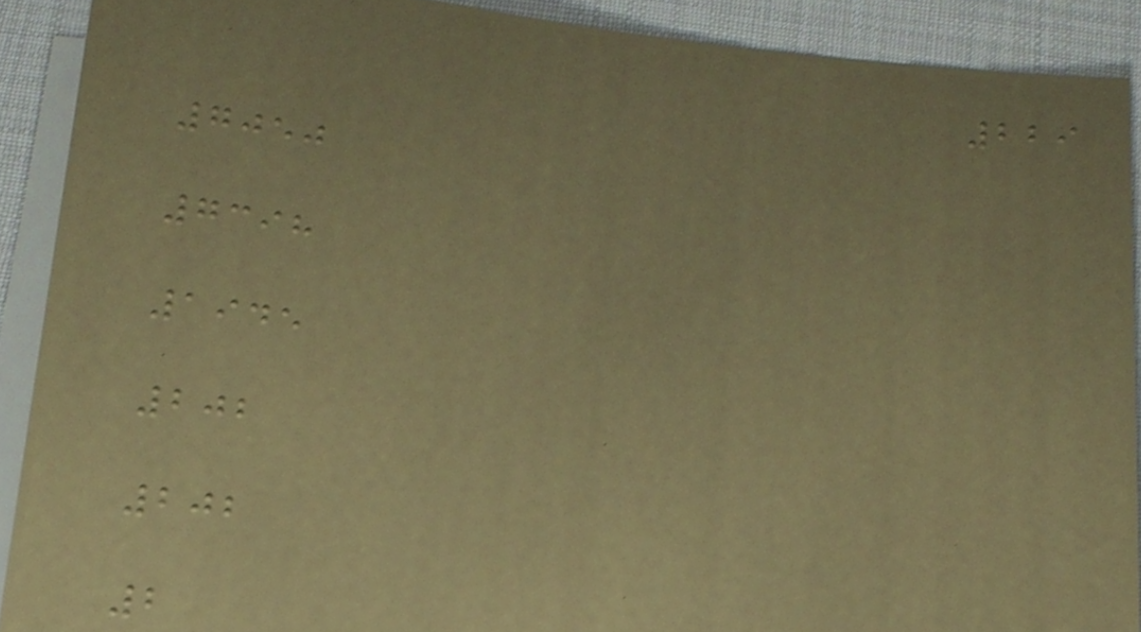229
7050
7398
1945
202
202
2
